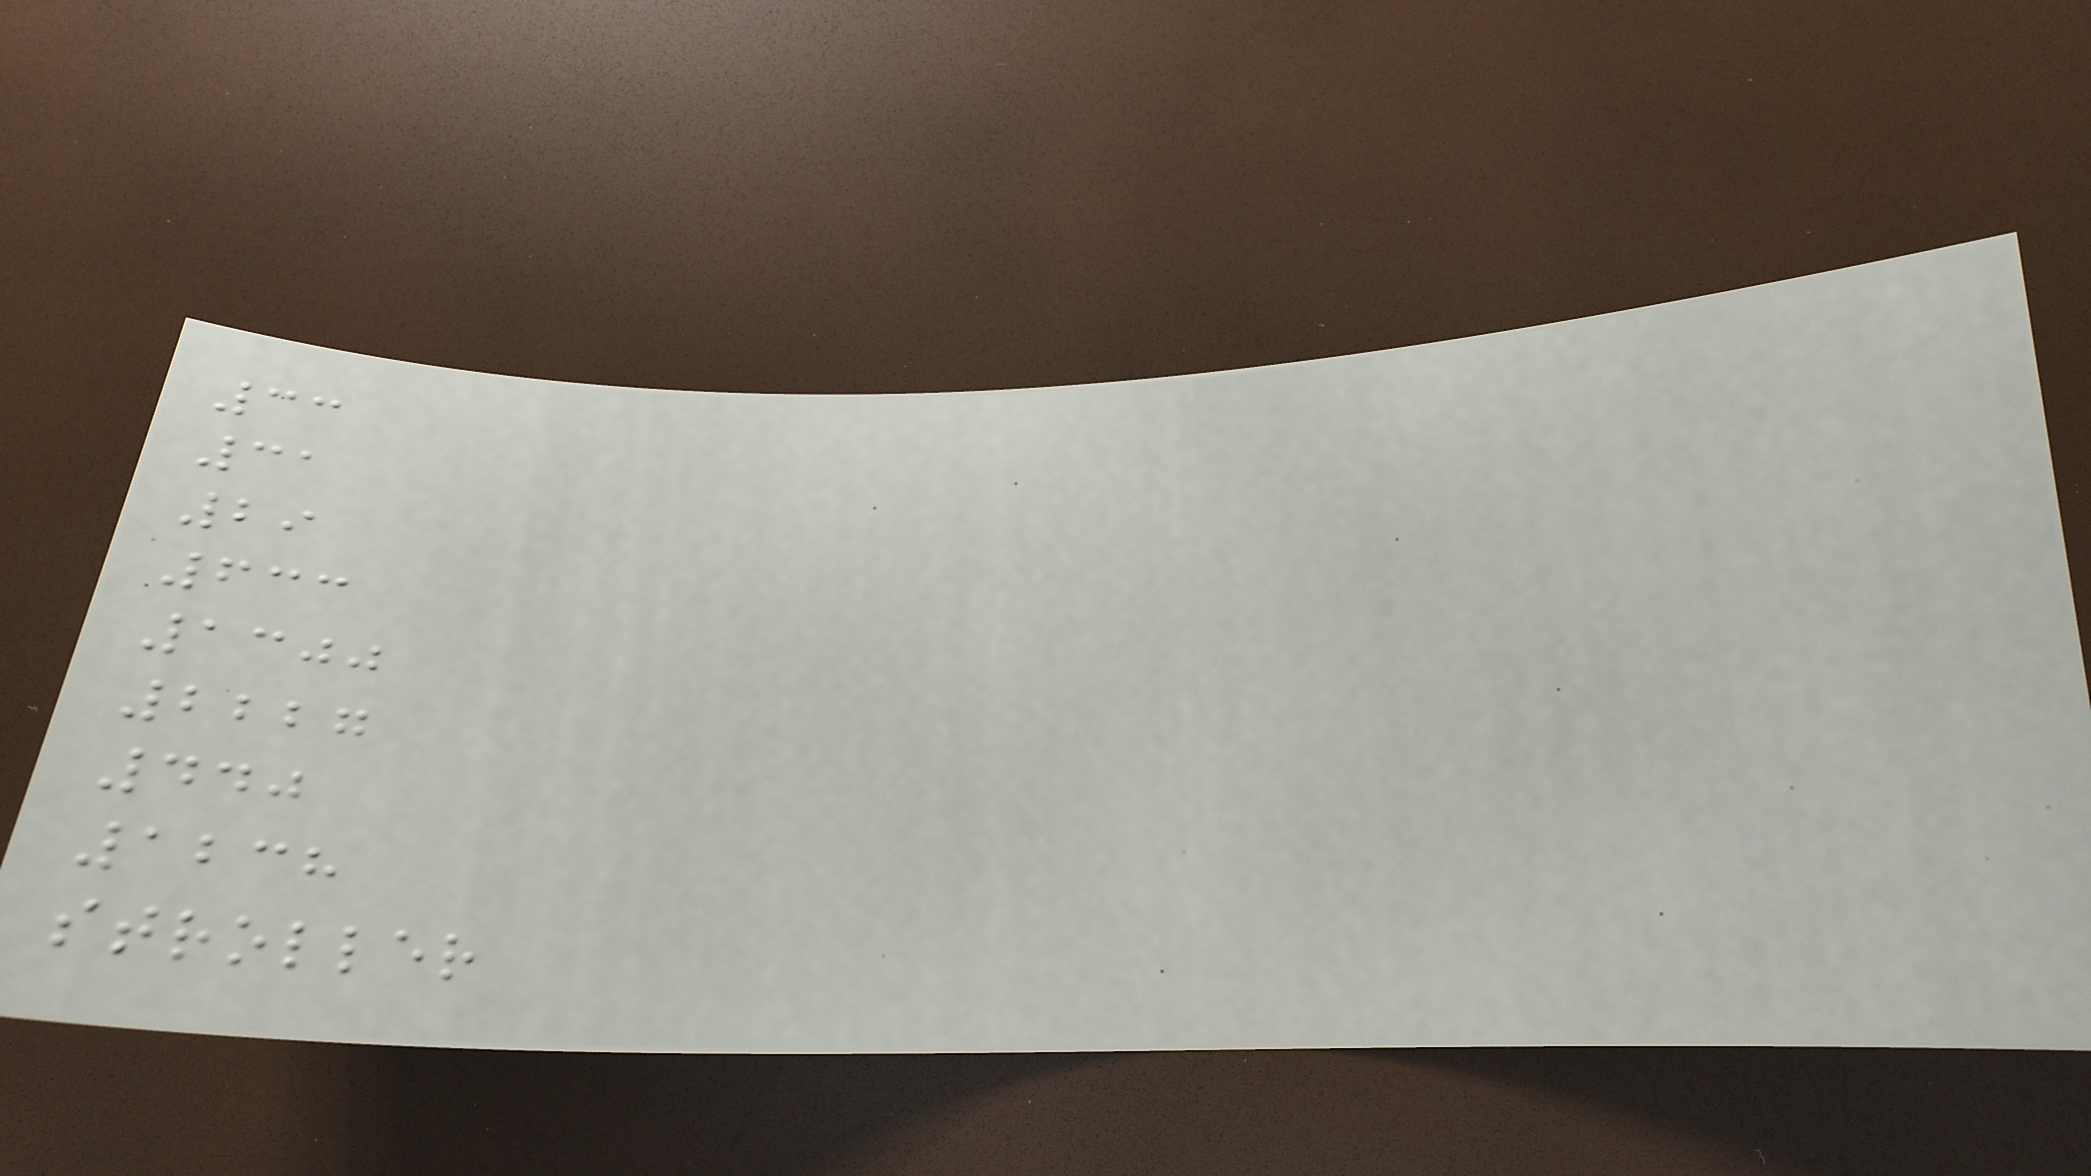33
31
29
633
1300
2227
440
1238
stroller
